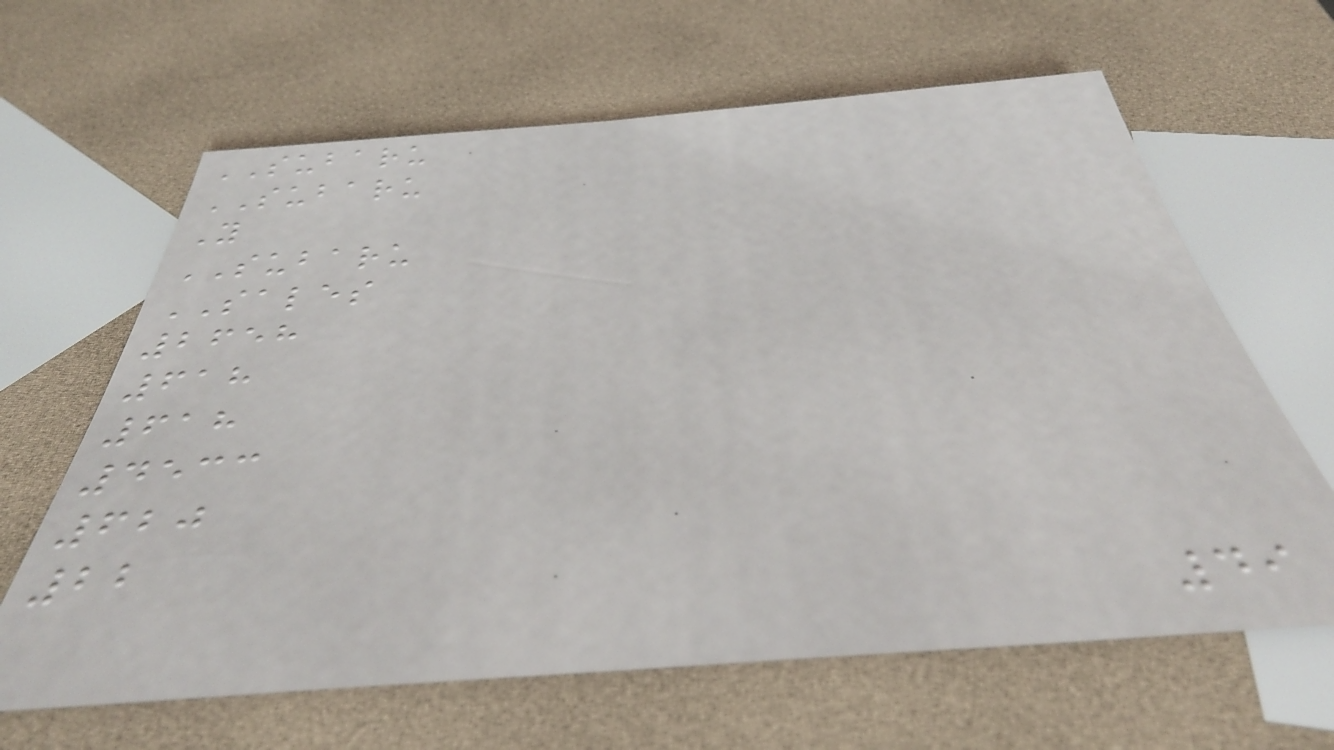SUBARU
SUBARU
Y
SUBARU
SALES
2658
618
618
4533
620
22
49
